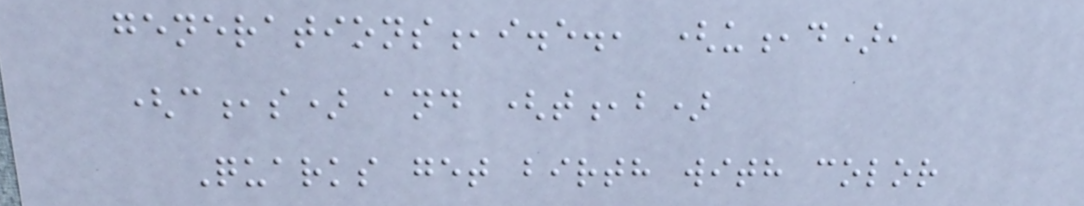generations,i.e., (u,d),
(c,s) and (t,b)
Quarks get birth with color
